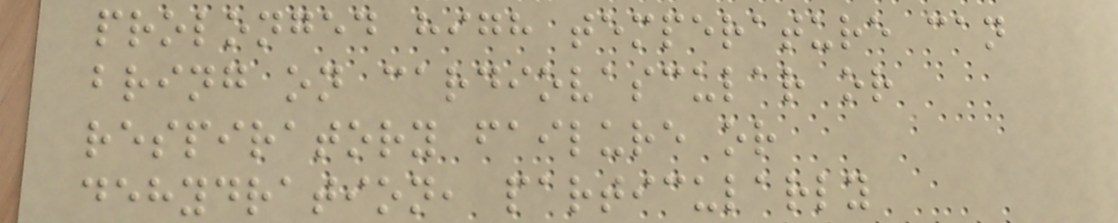prolonged high temperature can
bring on cardiovascular or
respiratory failure or
dehydration, particularly
